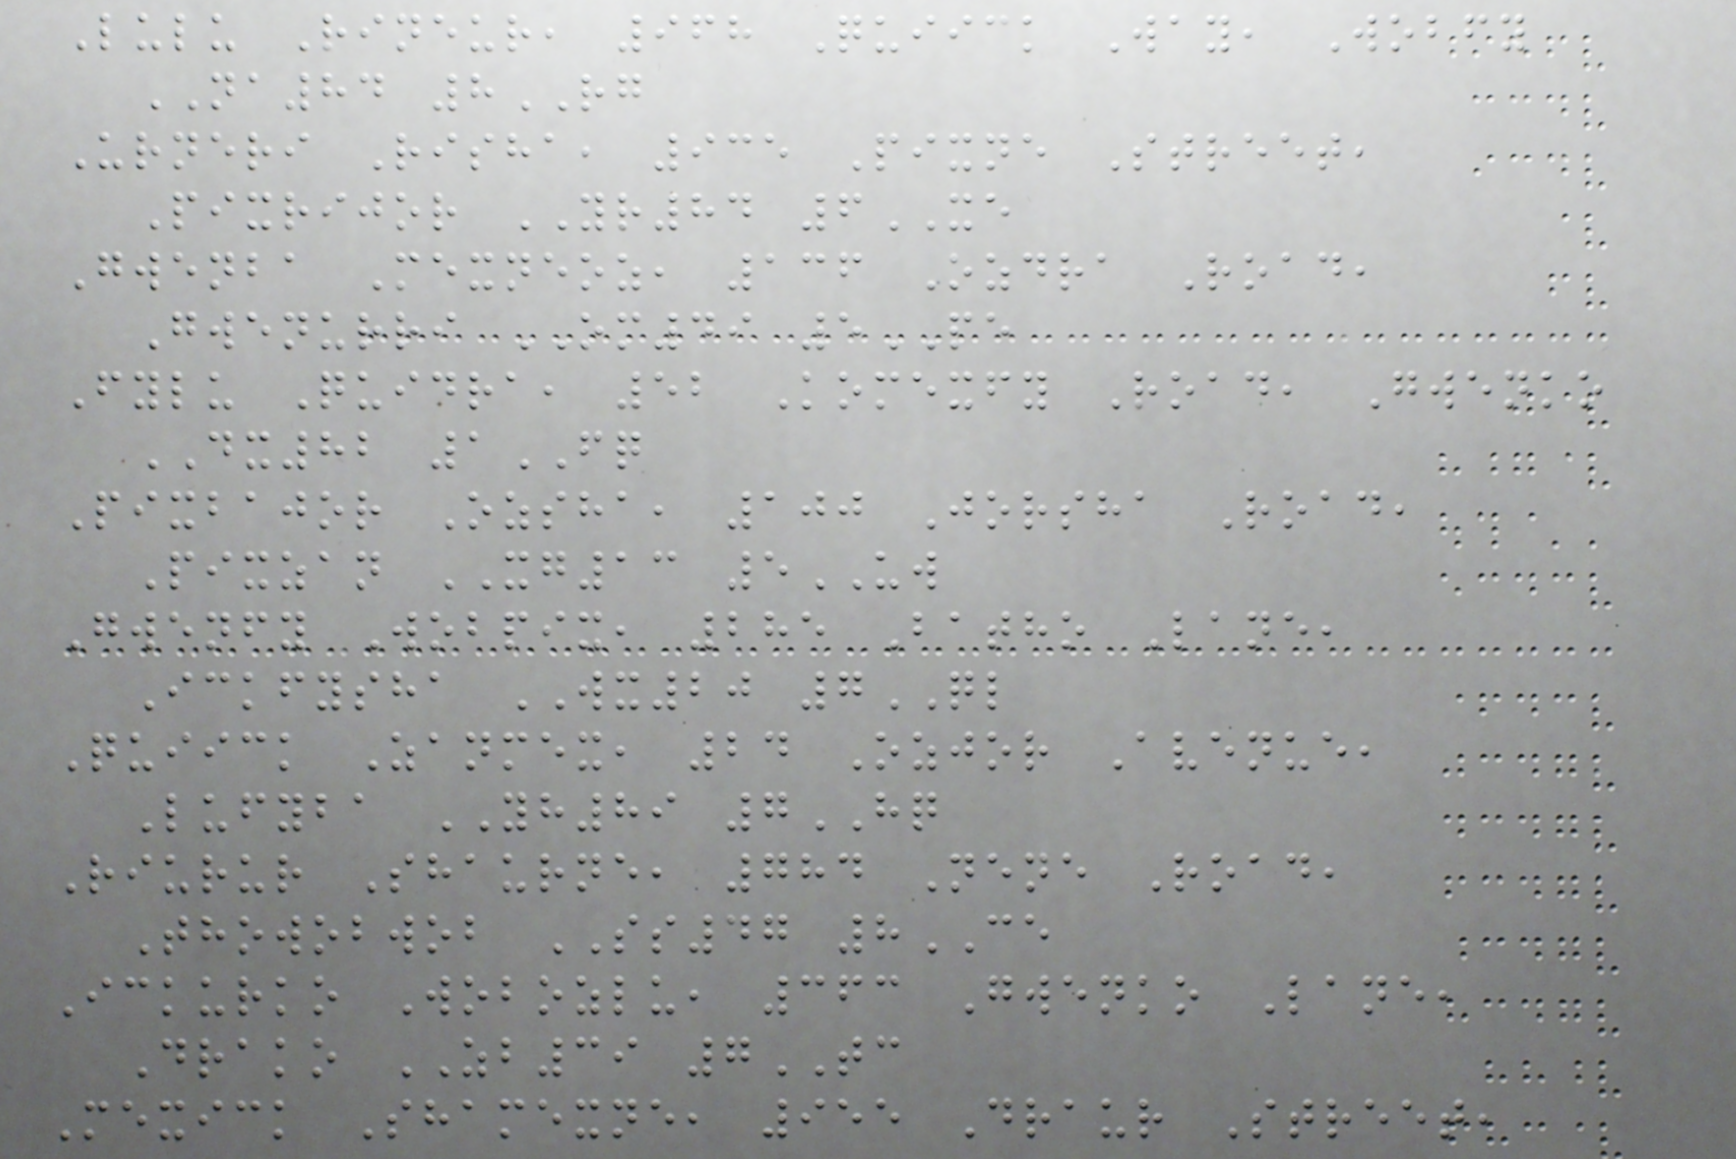Lulu Rineur, 968 Quiick Way, Wobfy
NA84 8RG
Urneri Risha, 935 Pixne Street,
Pixrijor YR84 6XE
Gwenba Mexneoz, 136 Ozdra Road,
Gwenurri OM49 5PE
Fylu Quidra, 52 Komexfy Road, Gwenko
DX82 1FQ
Pixbajor Ozsha, 100 Jorsha Road,
Pixzan XG13 5UW
Gwenfy Wobpix, 285 Batho Lane,
Ickfysha WX20 7QL
Quiick Zanmex, 24 Ozjor Avenue,
Lufyba YH89 7HQ
Riurur Shaurne, 784 Nene Road,
Thowobwob SS47 8CE
Ickurko Wobozlu, 363 Gwenko Lane,
Drako ZB39 7TC
Mexick Shamexne, 955 Draur Street,
